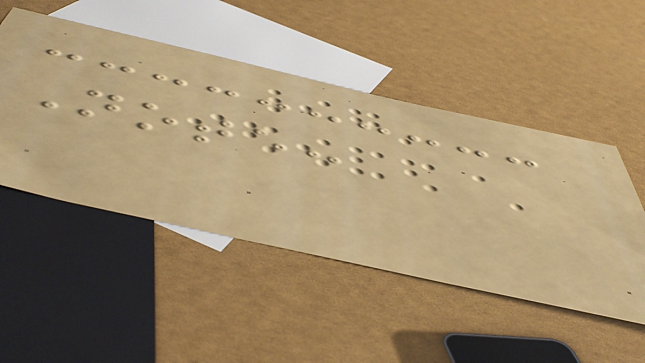Note:
